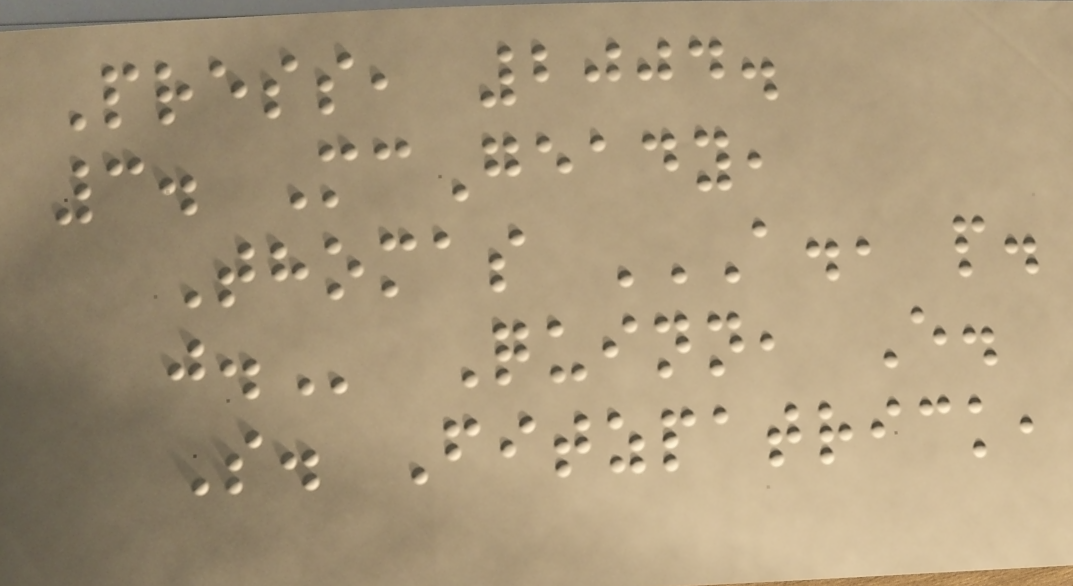Press, 2004.
3. McGeady,
Thomas A., P.
J. Quinn, E.
S. Fitzpatrick,
